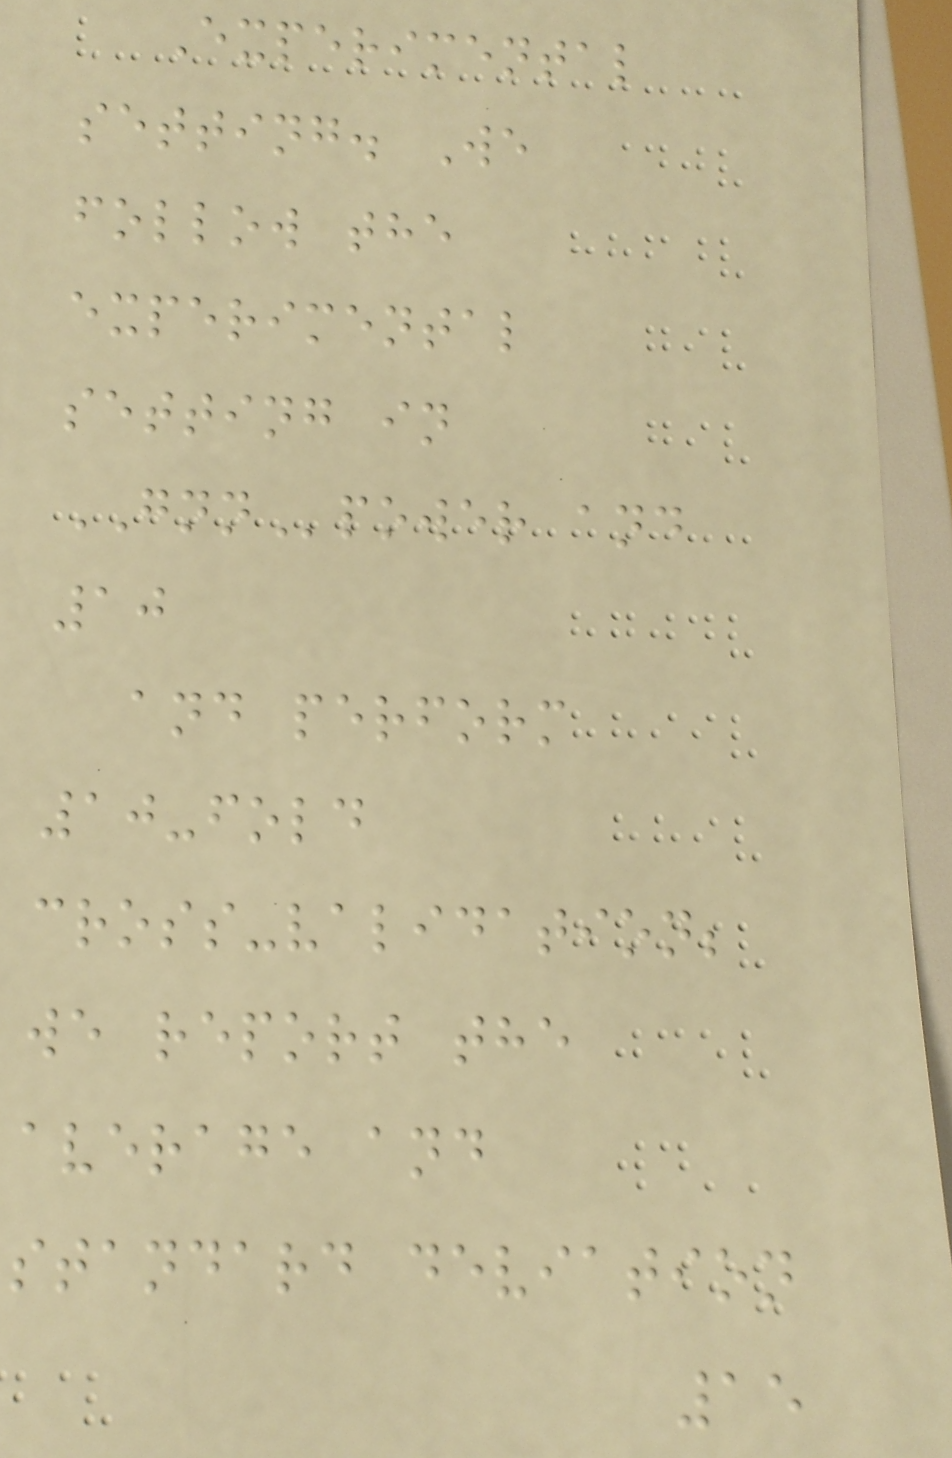Experimental
setting. We
follow the
experimental
setting in
GNNpower and
10
and perform
10-fold
cross-validation;
we report the
average and
standard deviation
15
